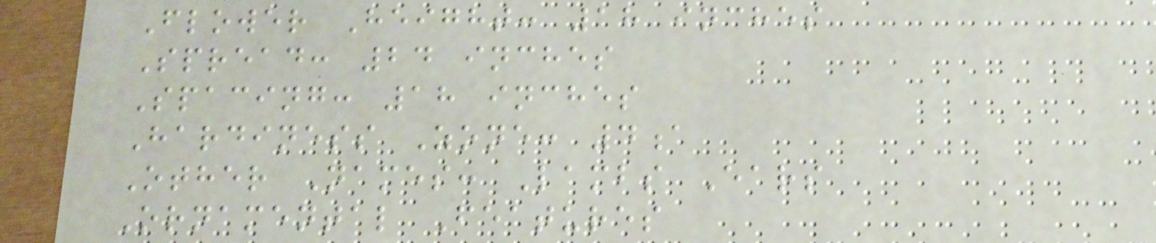Flower Height: 18 inches
Spread: 24 inches
Spacing: 18 inches
Hardiness Zone: 4a
Other Names: Lambs Ears
Ornamental Features
